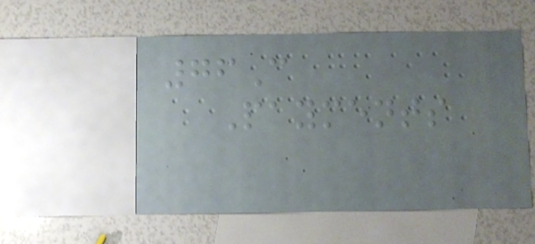76C
Payments
